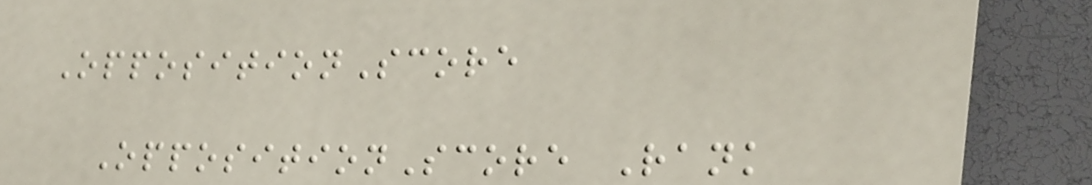OppositionScore
OppositionScore Rank
